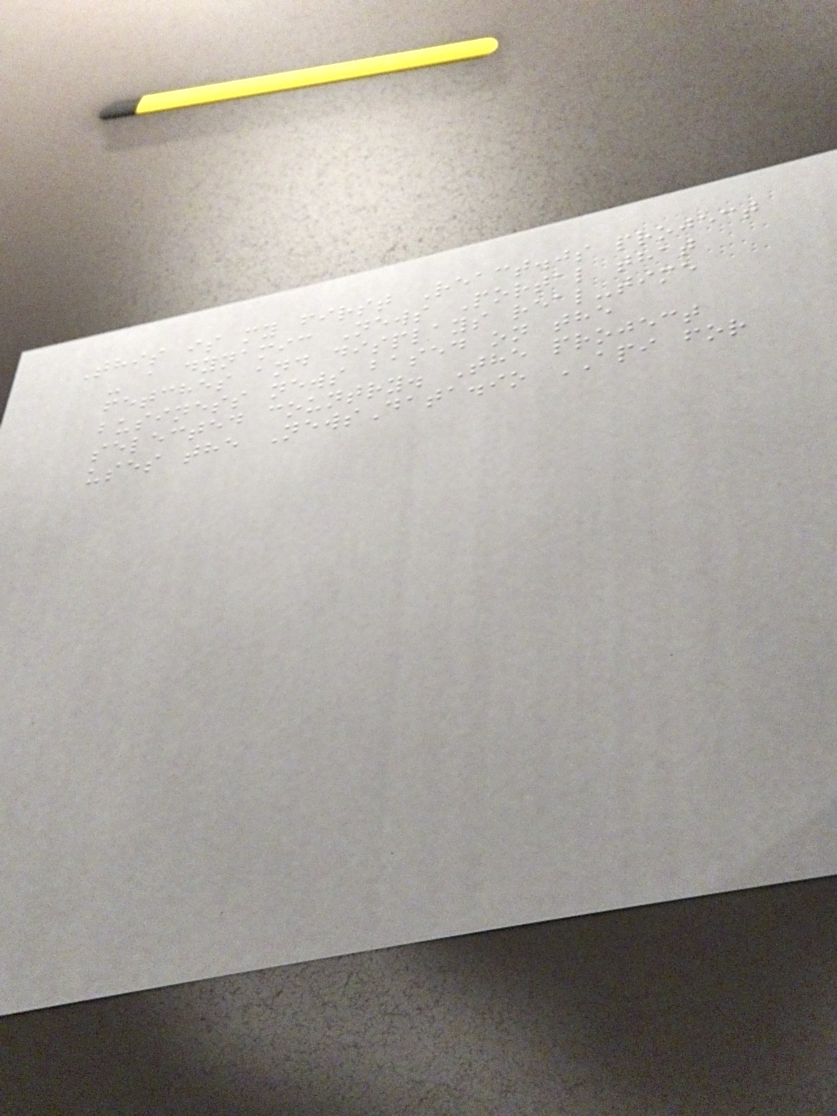This is my first React.js project
- a dynamic News Portal that
fetches and displays real-time
business news based on the
selected country. The project
uses the NewsData.io API for
